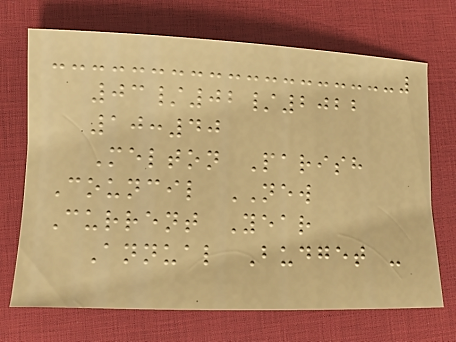03/02/2022
10:40
Melton Parish
Council NEW
Current Year
Annual Budget -
